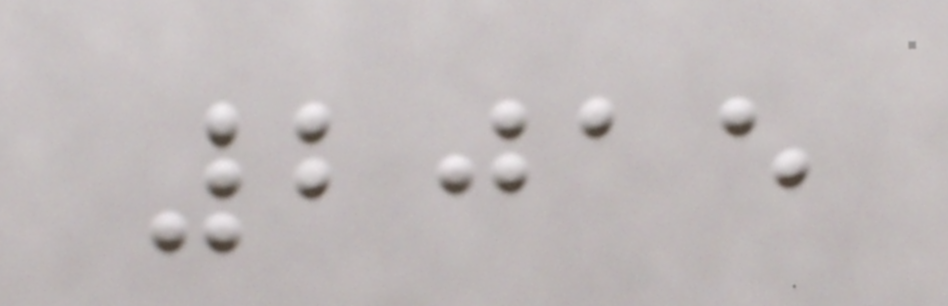2015
